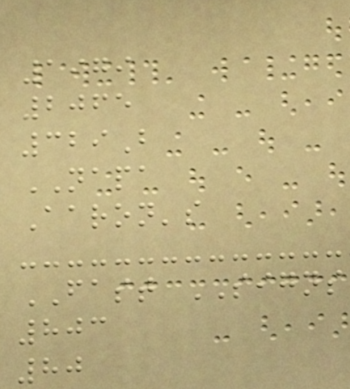1979
2065
329B
NAPA
Aaron's
FAST SIGNS
803
80
